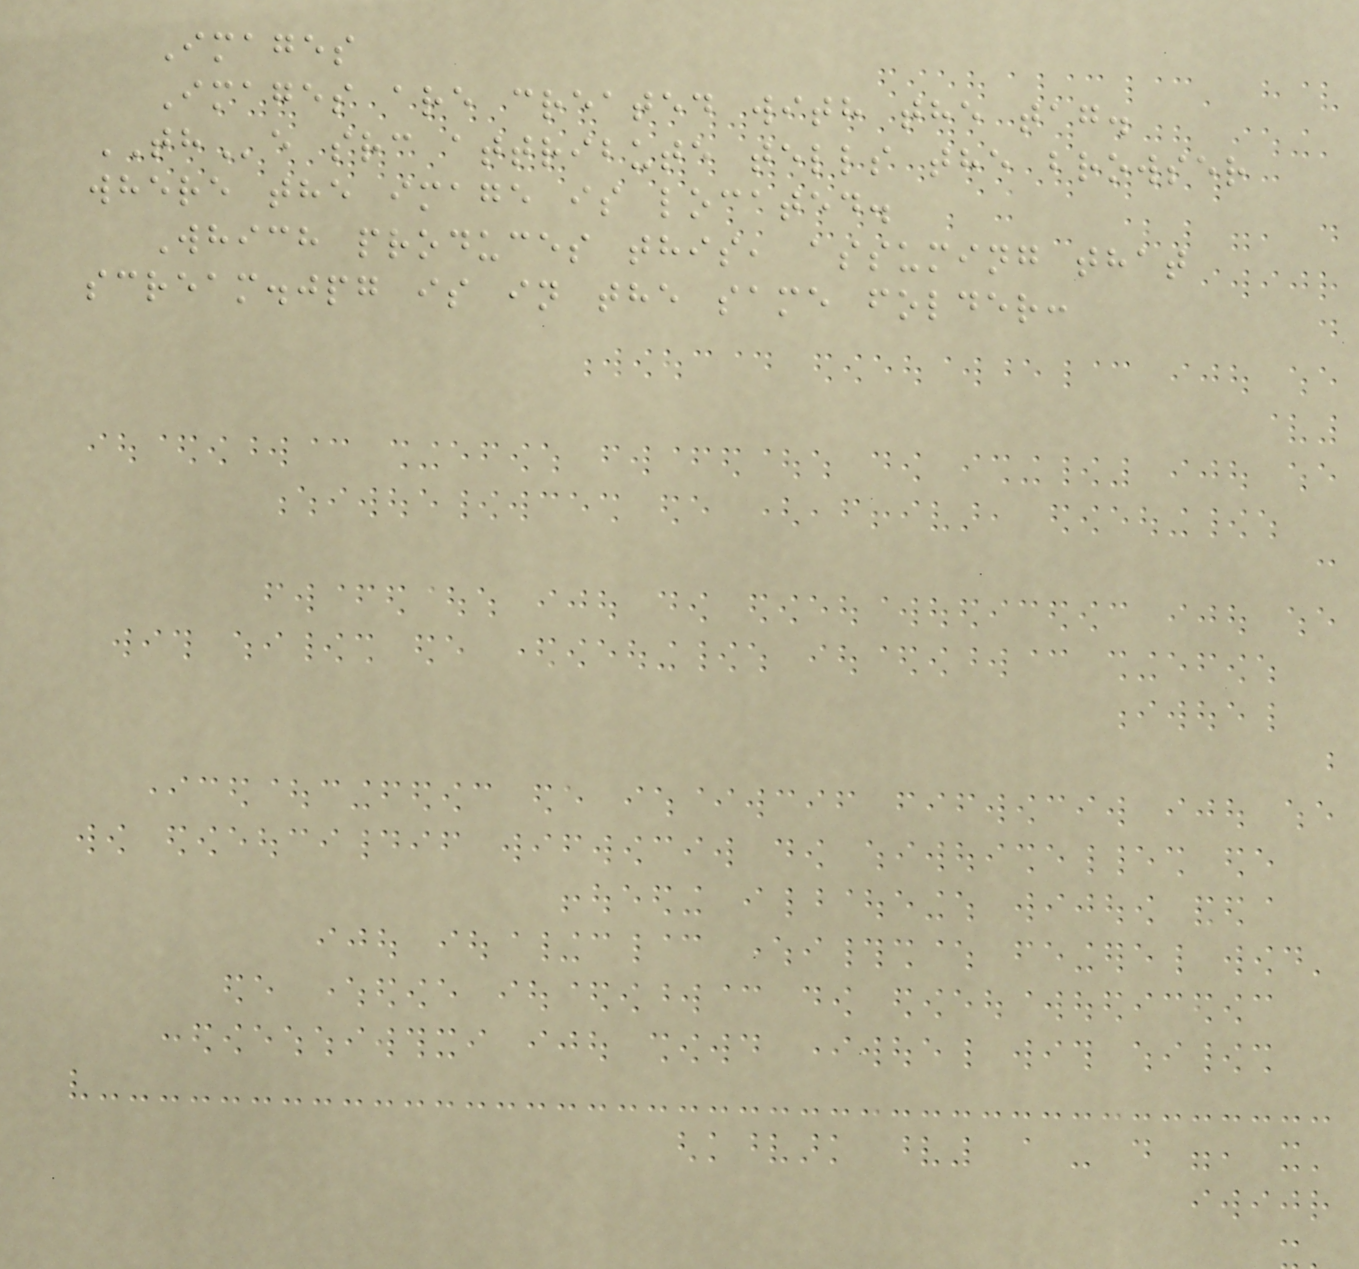Images
Images are created with the tag.
THe src attribute tells the browser
where the image is located.
Which produces this, assuming that
scream.jpg is in the same folder:
